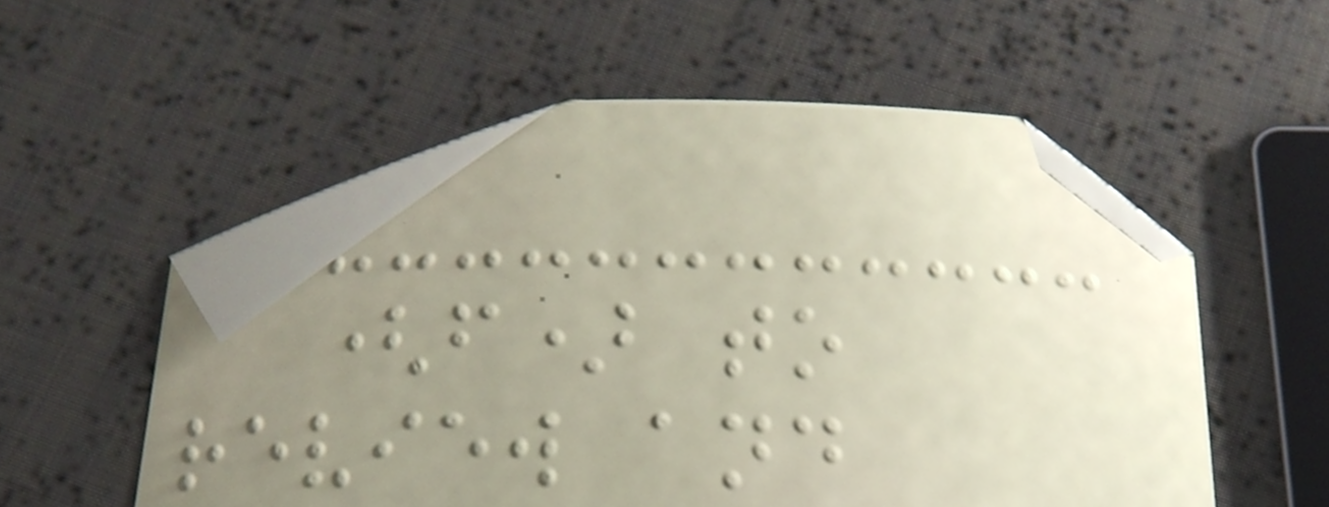(f) to
review and
